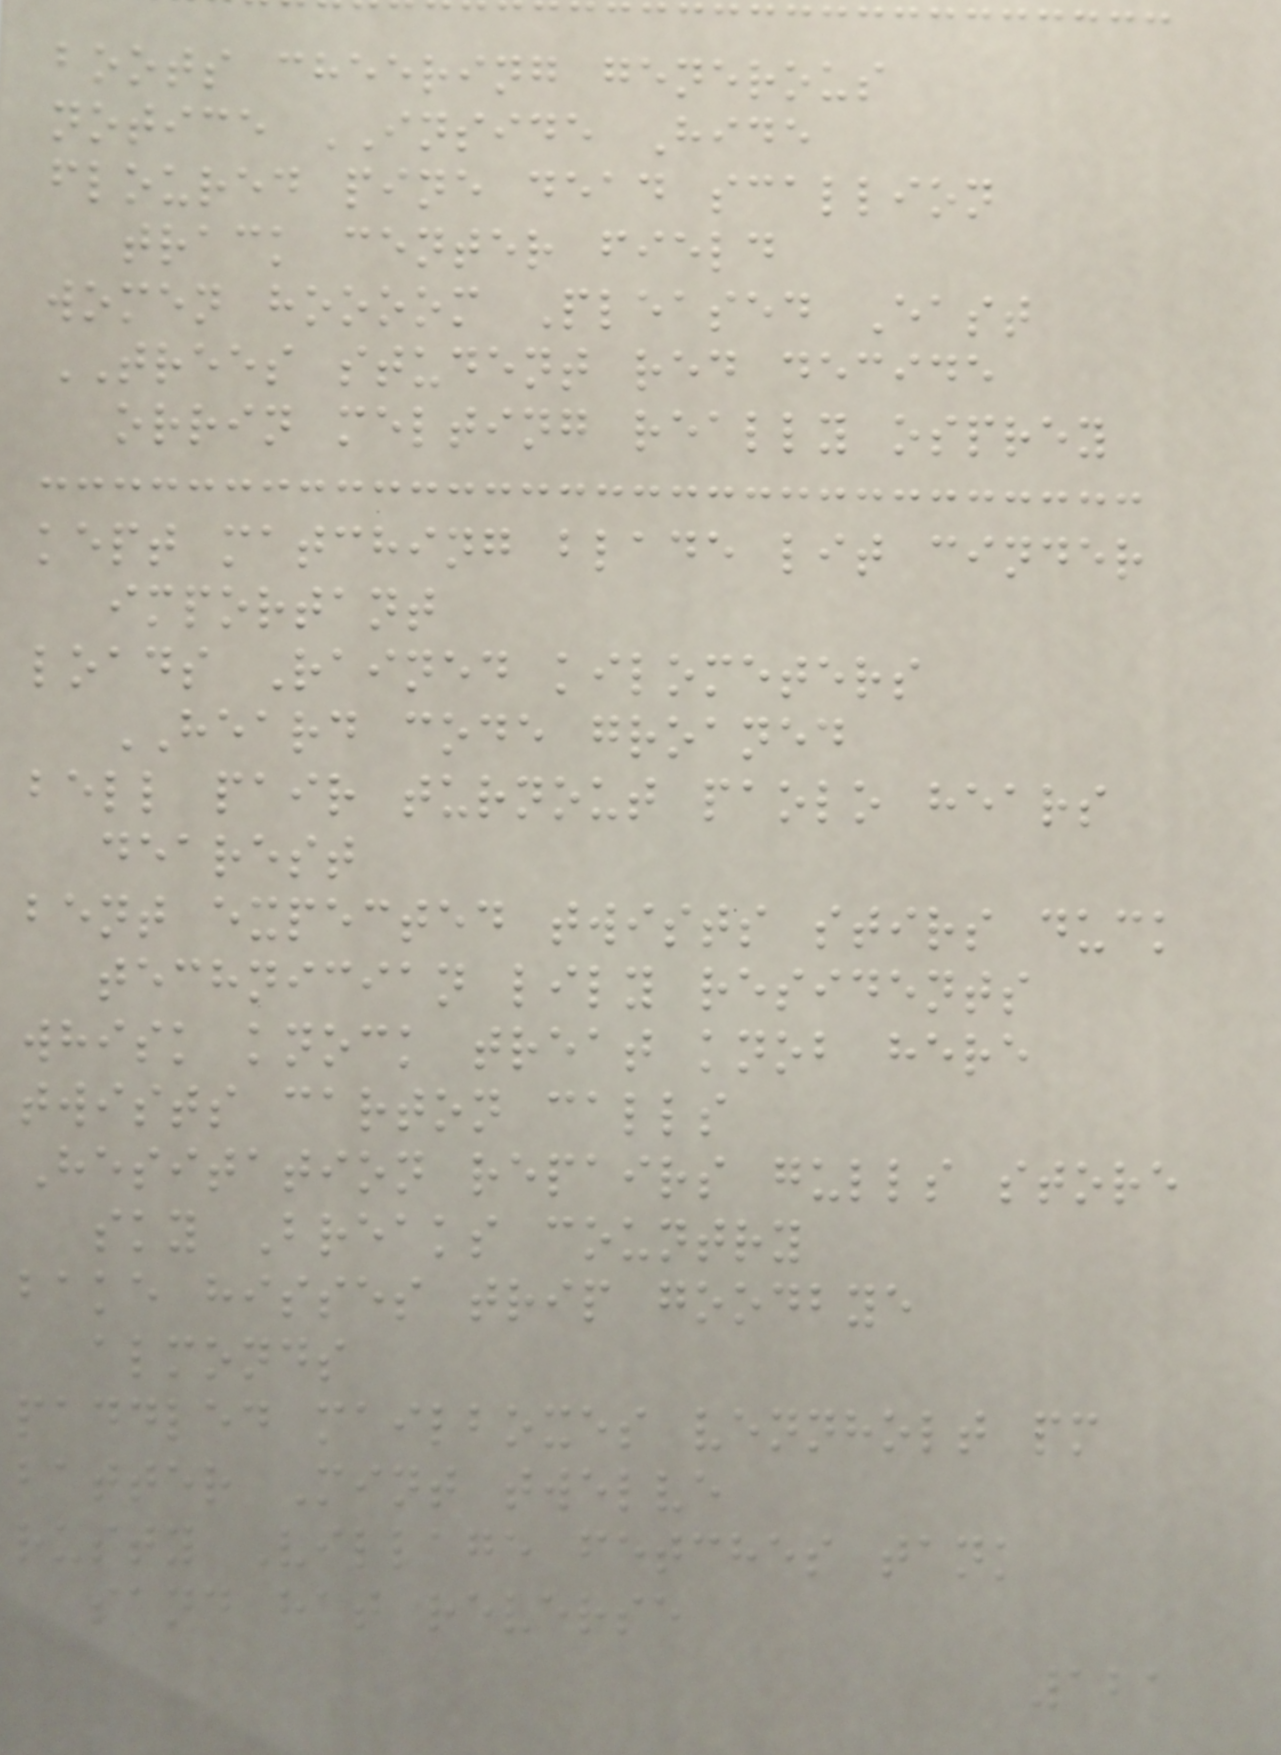boots cheering generous
notice INSIDE Hide
floured pine dead scallion
track center field
women hoooom Pleased East
TREES student red decide
orrin melting really osprey
kept matching blade lit cinder
important
loads Rained kilometers
HEARD code groaned
bell pair turnout paolo hears
dearest
bent expected twists stirs duck
technician lily residents
whisk knock treat knob here
twists carton calls
Hesitation repairs gulls store
sky Breaks country
bake hisses trip goodbye
almonds
paddled mailboxes vennholt pm
batter Mint twelve
rusty Village fetches tank
sand hat reverse
121
